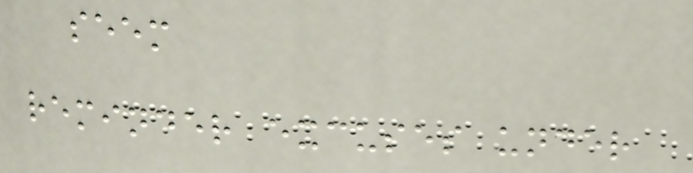seem
reminder excuses under
